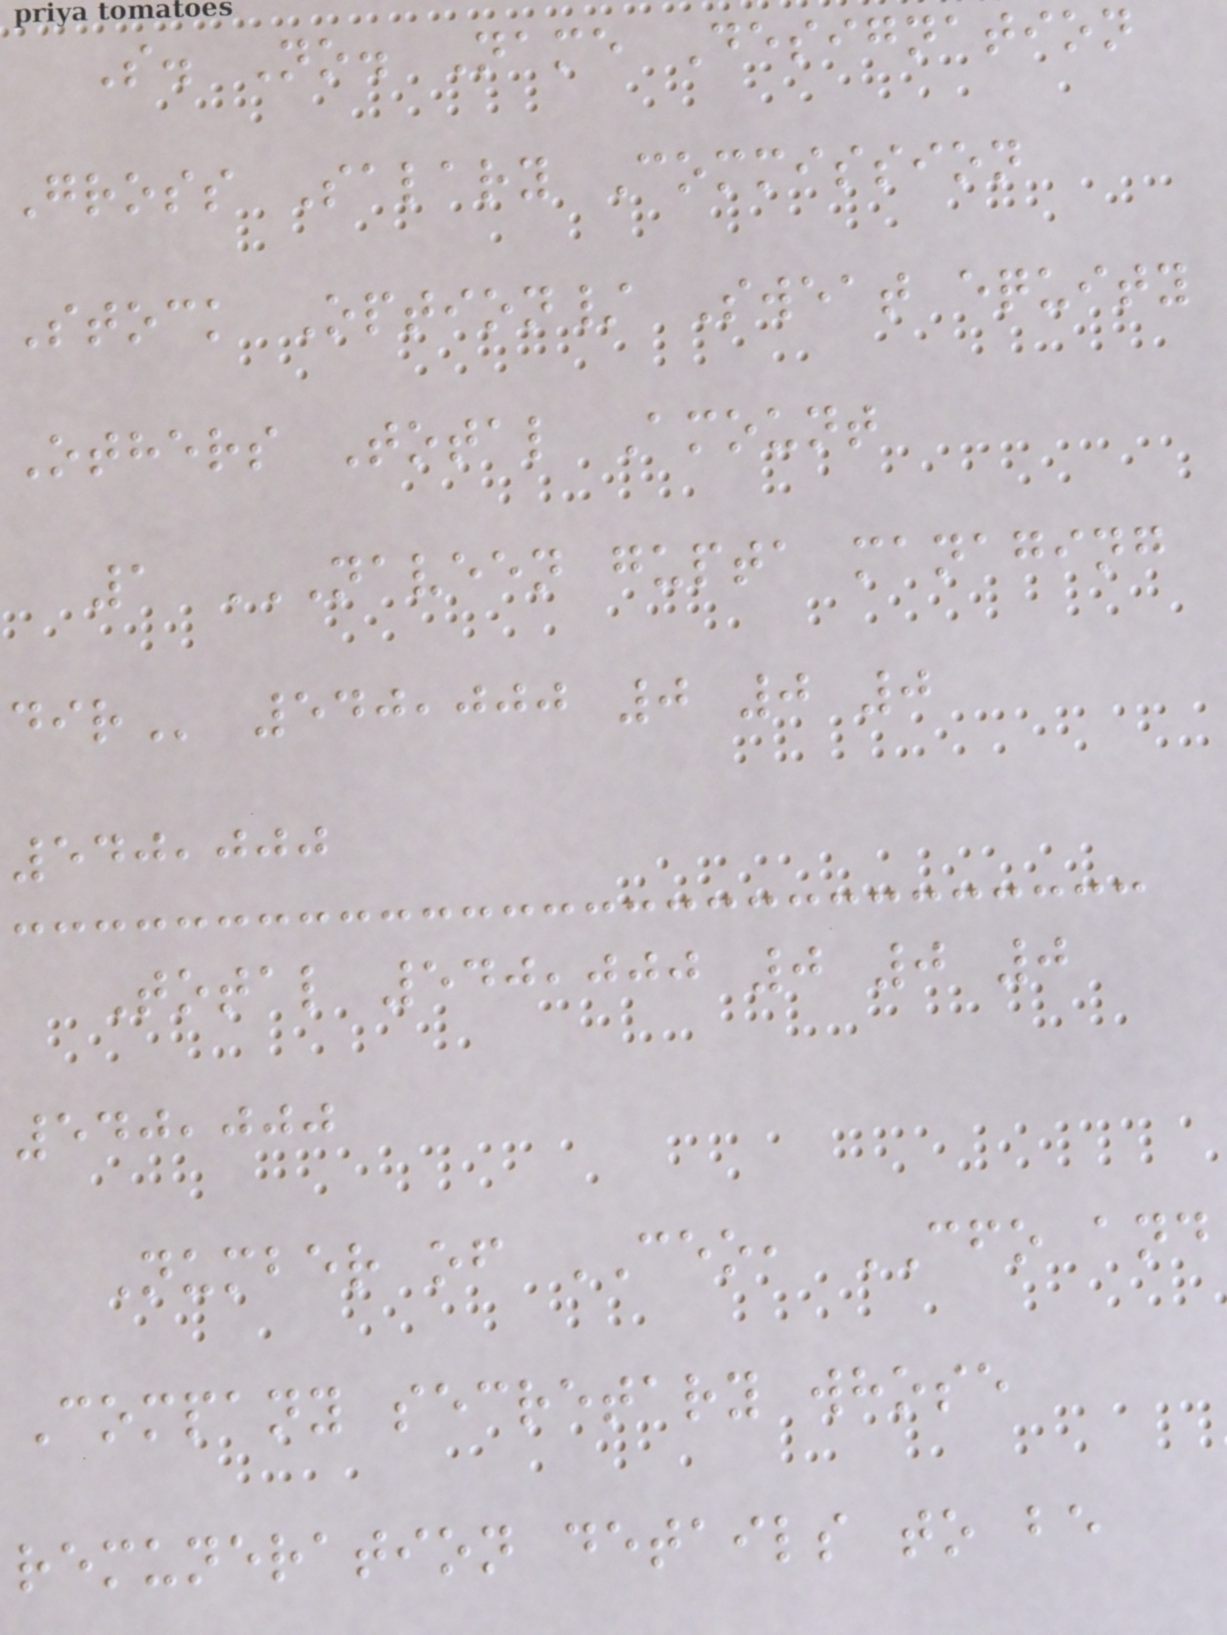S. No. Name Designation
Gross Salary Commission
Stock Option/ Sweat equity
Others Total Amount
1 NAVEEN GUPTA MANAGING
540,000 0 0 0
540,000
Total 540,000 0 0 0
540,000
Number of CEO, CFO and
Company secretary whose
remuneration details to be
